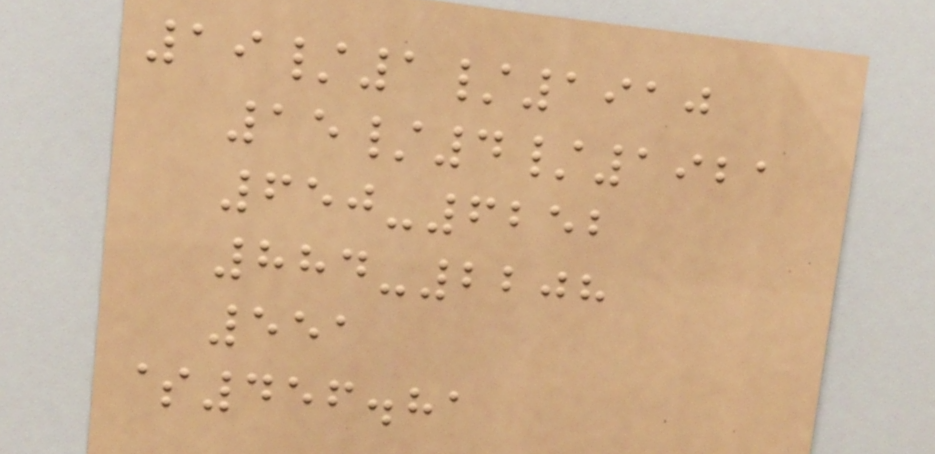19/1/1910
15/4/1921
650-6252
884-2208
551
$456.81
